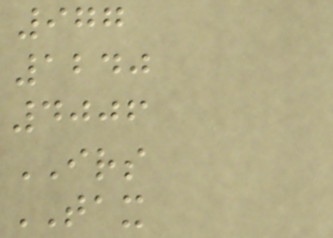977
1240
4006
IRS
TAX
